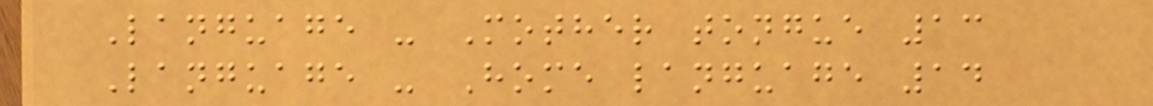Language - Mother tongue 13
Language - Home language 14
